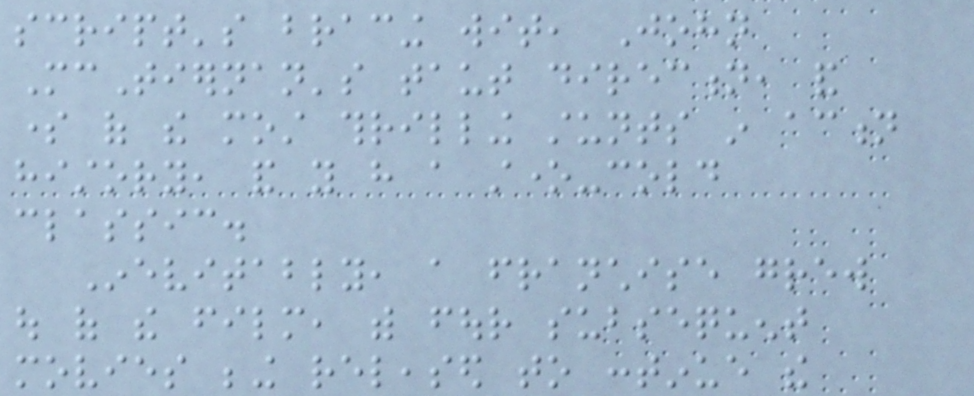script's bracing wit, John
McTiernan's taut direction, and
some of the most thrilling stunts in action
history, and you have a stone-cold
classic.
Inevitably, a franchise grew
out of the film, with four subsequent
movies being released to continue the
